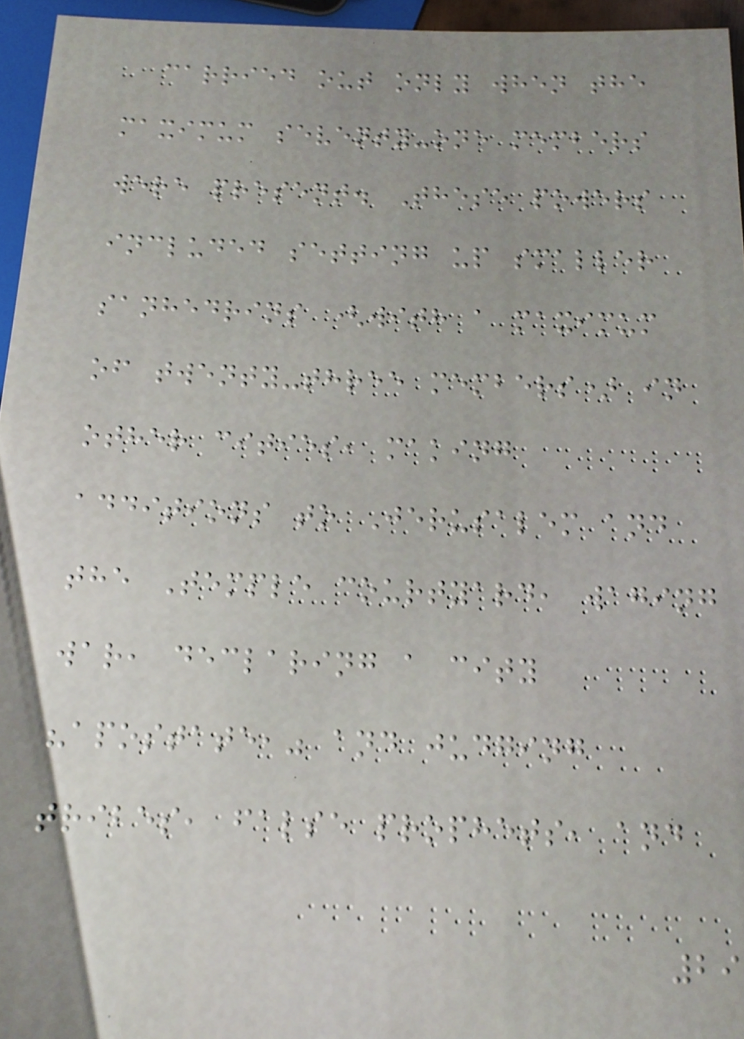carried out only when the
maximum seventy-one members
were present. These powers
included setting up smaller
sanhedrins (with a maximum
of twenty-three members) in
other cities, making
additions to Jerusalem and
the Temple courtyard, waging
war, declaring a city
"apostate," and judging
tribes, false prophets, and
29
